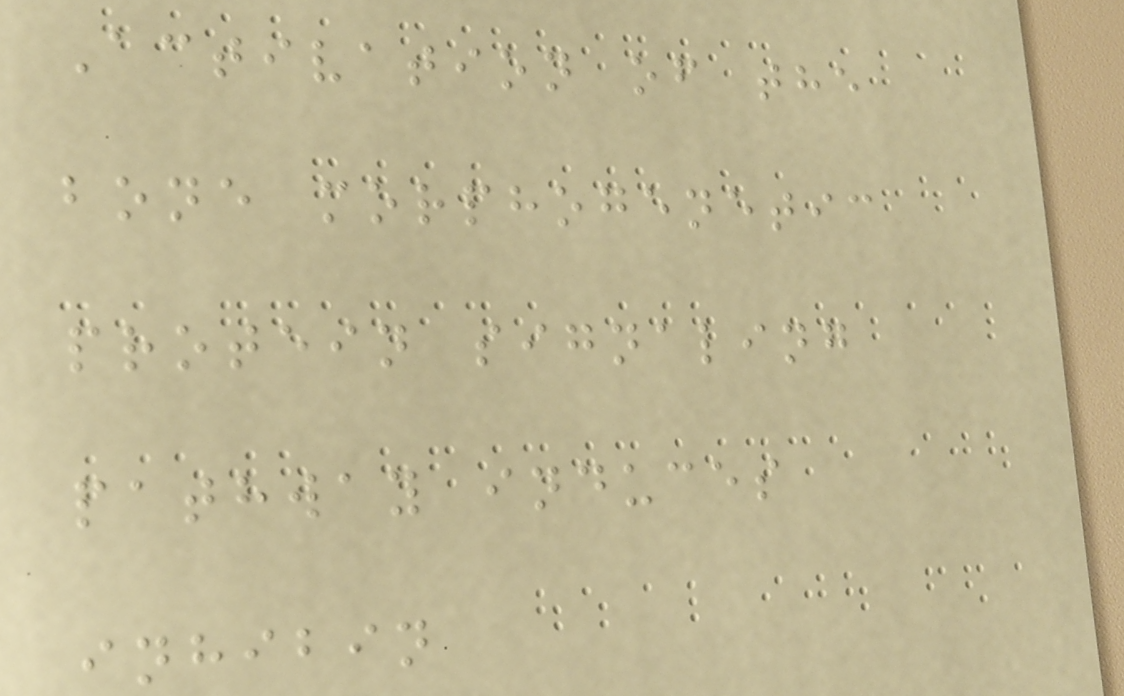Activation of the
bone morphogenetic
protein signaling
pathway induces
inhibin
